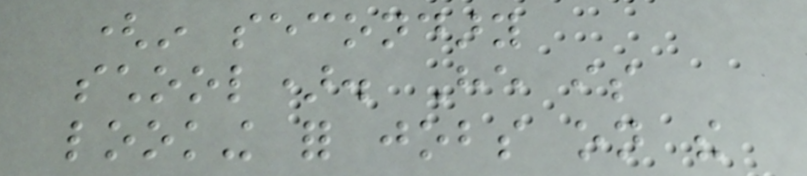(in secondary
school). He is
looking for jobs on the
